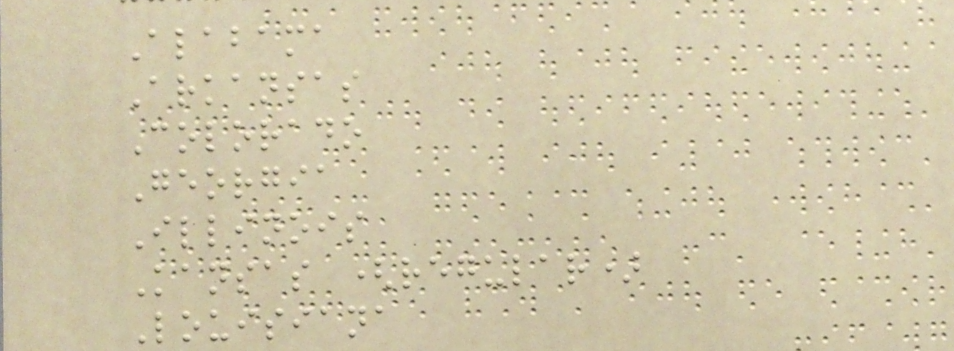Alabama
Arkansas
Colorado
Georgia
Illinois
Kansas (regular)
Louisiana
